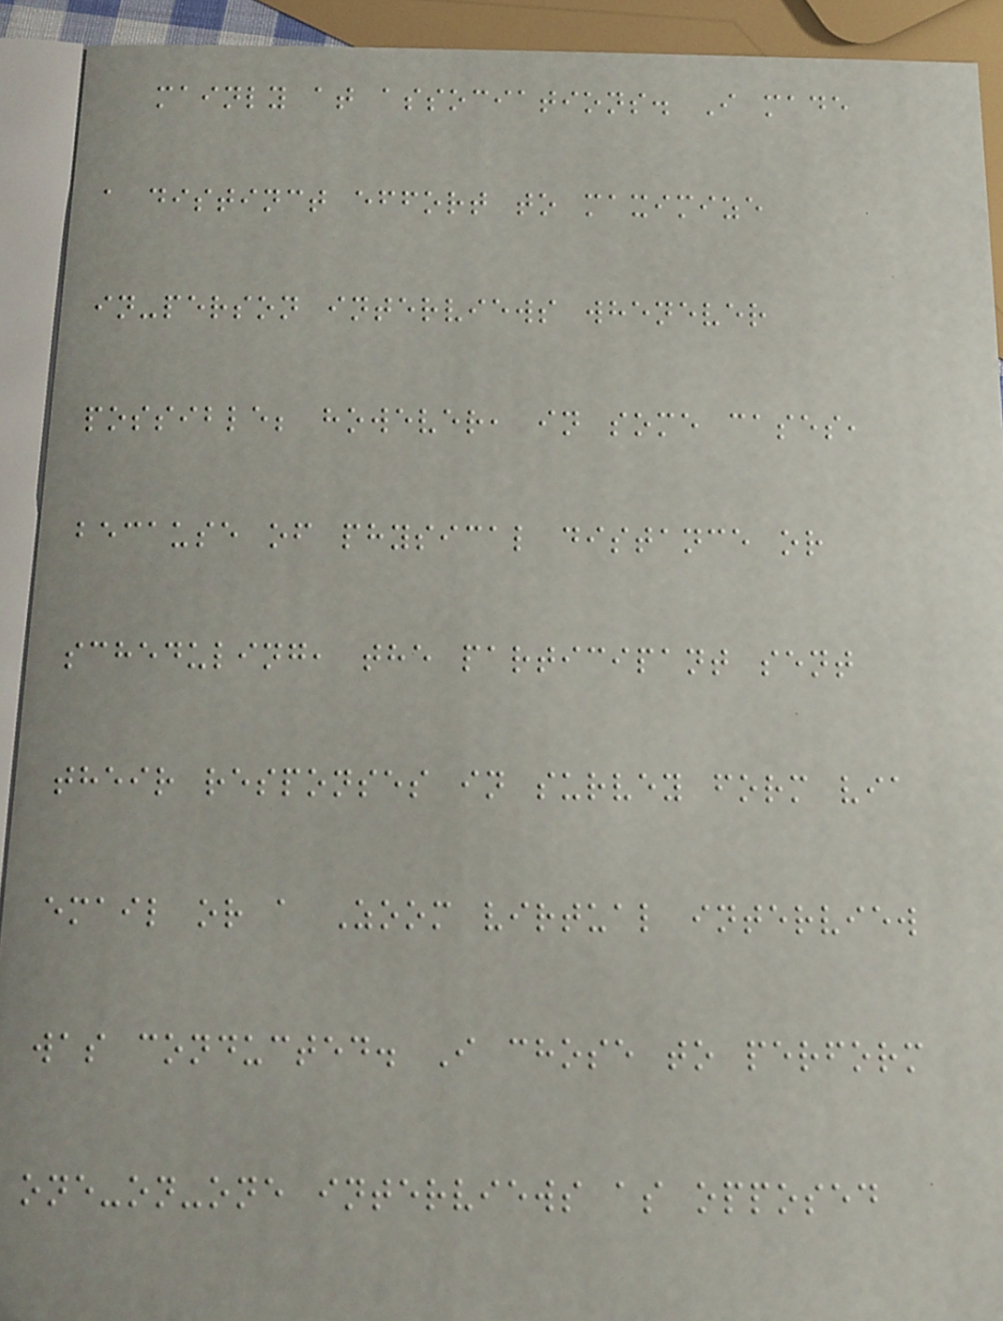mainly at associations. I made
a distinct effort to maximize
in-person interviews whenever
possible; however, in some cases,
because of physical distance or
scheduling, the participant sent
their responses in survey form via
email or a Zoom virtual interview
was conducted. I chose to perform
one-on-one interviews as opposed
